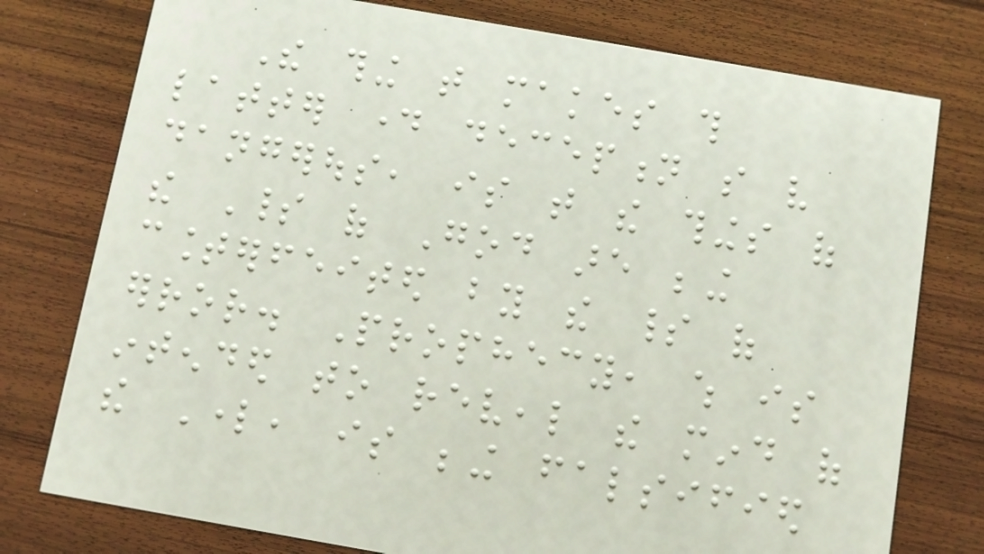The thing that makes this
latter day deception so very
dangerous, is that the things of
the Spirit of God are being
counterfeited by the spirit of
error. Prophecy, which is
intended to reveal the mind of
the Lord, is being falsified
